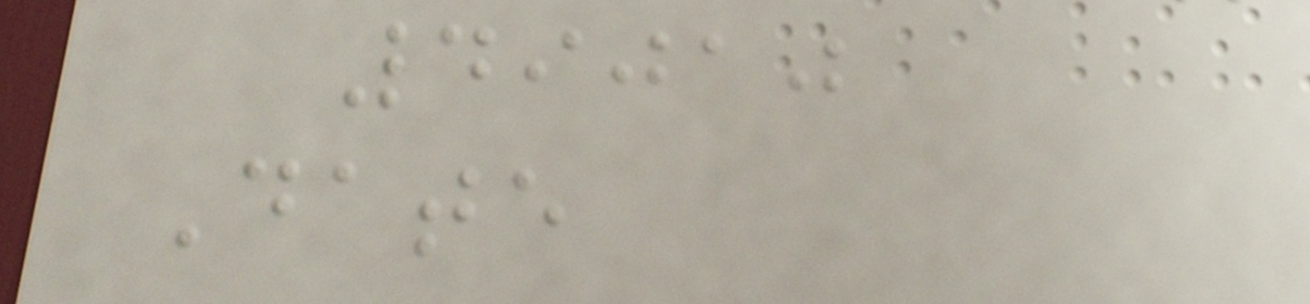49010
Date
